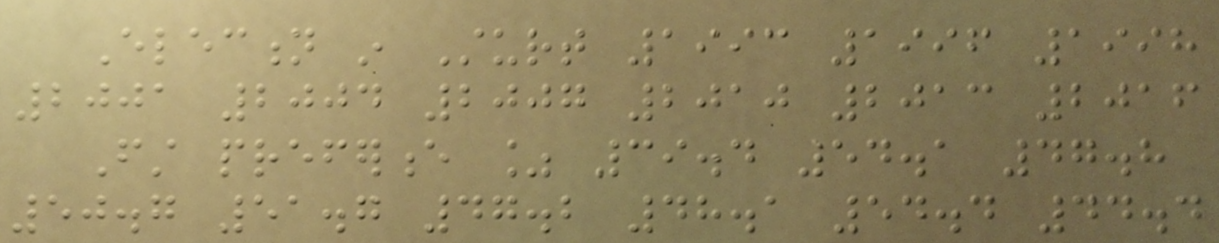Election in Sturt 1993 1996 1998
2001 2004 2007 2010 2013 2016
First preference % 39.4 54.1 47.8
50.7 51.7 47.2 48.1 54.4 44.4
